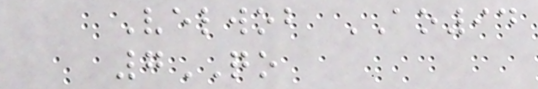Velwob AO94
7QO
